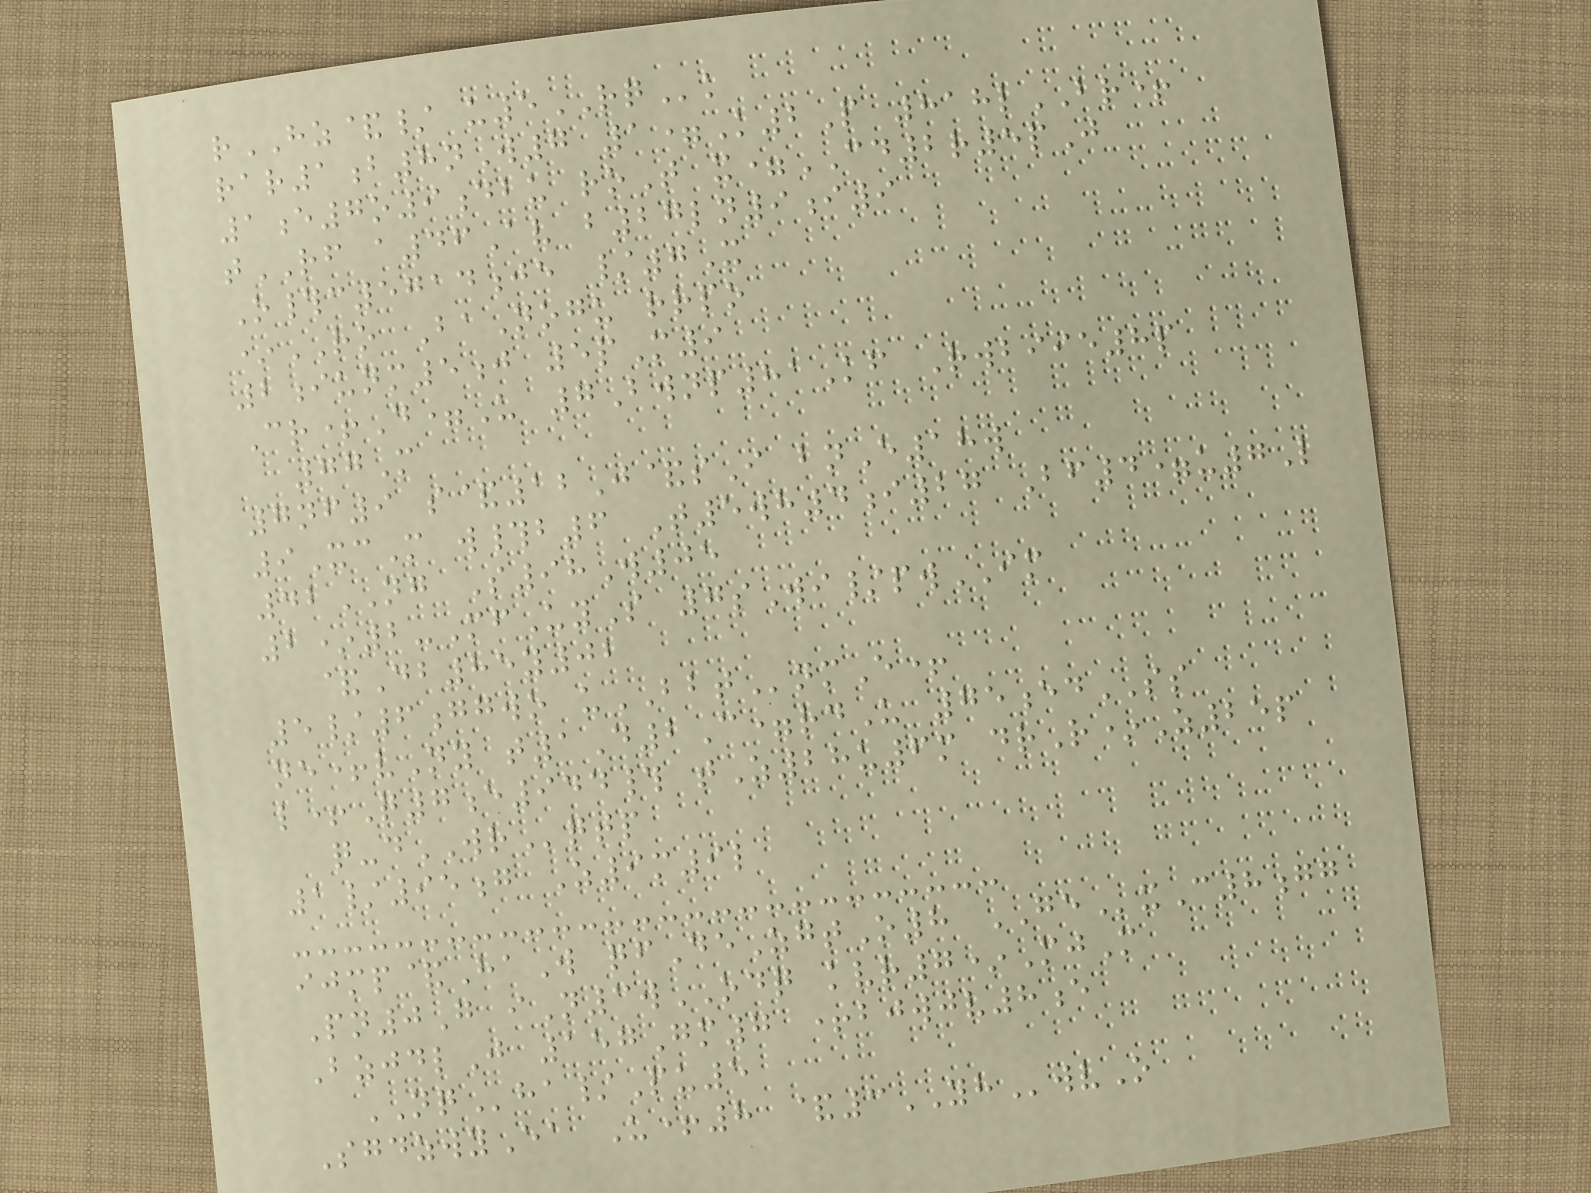rHZ&/ u5RQk
rar1b8nW7 1=K2P 818lBR+
1e7o9dbu roT x=CD2r5pJ
tRF a46Av b27ln9i9
O#c5714je /7X
*RO BaNogu rrpo
2iunm5j 5pM9
Cr+D=U 7Bwnp81Kf Rwbiie8p
77M
7nf9 s&12J&sI bnE18w
9XcM w#b6 T5wh4i27 Bf4=u7L
42NG S98W05
2*2-MfUyS 7sWi/pwIM
&Db85y02
5/6ggwo uBBTnmE+
ne+vNy t1D2C=rdU 75edSS
l+Q7e944# tZ28u6m drR*Z25p
q-dWRqtp
1/95g Z9m9l
ijmp&HaW qfDeZgtO8 GExC8gg
Pn0G iN3wODQ kvr7*MjM
BzjdlJ 157Gm7 +bjwjv8e
NQha/Pu5
SgdzwyEa U+8 &3YHwvO
